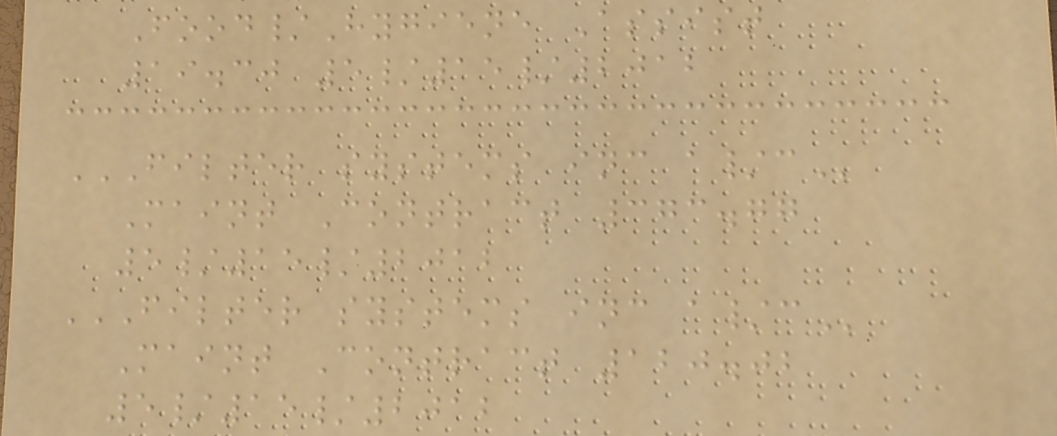Food/Hygiene Assist
19.30 5/15/2012
FILTER SYSTEMS INC A/C
Maint Contract 373.77
5/15/2012
FILTER SYSTEMS INC A/C
Maint Contract 120.02
5/15/2012
